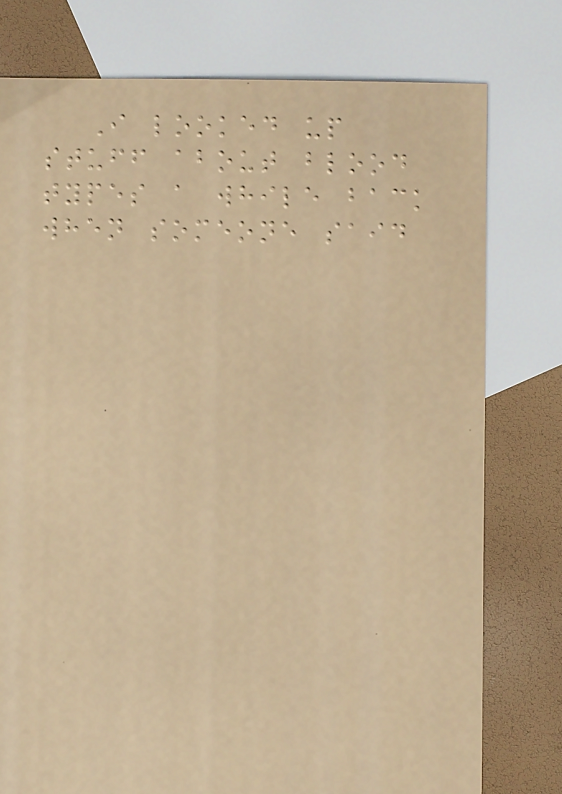I looked up
stuff about blood
types a while back
when someone said
